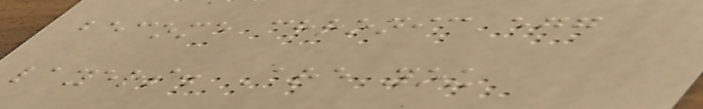become chronic egg
layers. Are you
